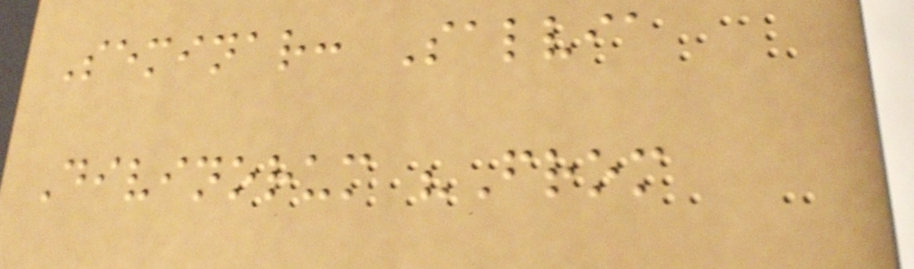Seminar: Salvia
Divinorum "From
